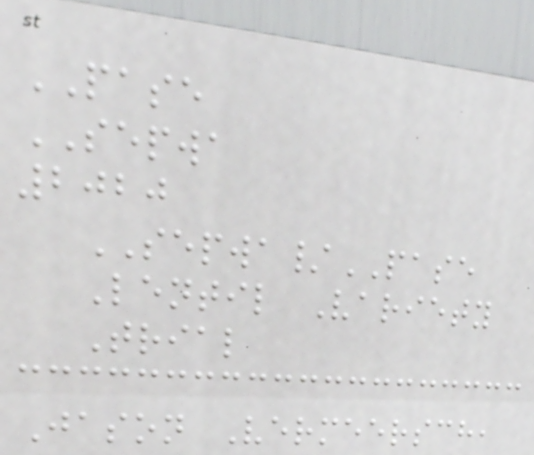PASE
SEPWA
2020
SEPWA/PASE
Lentil Variety
Trial
Jason Vermeersch,
